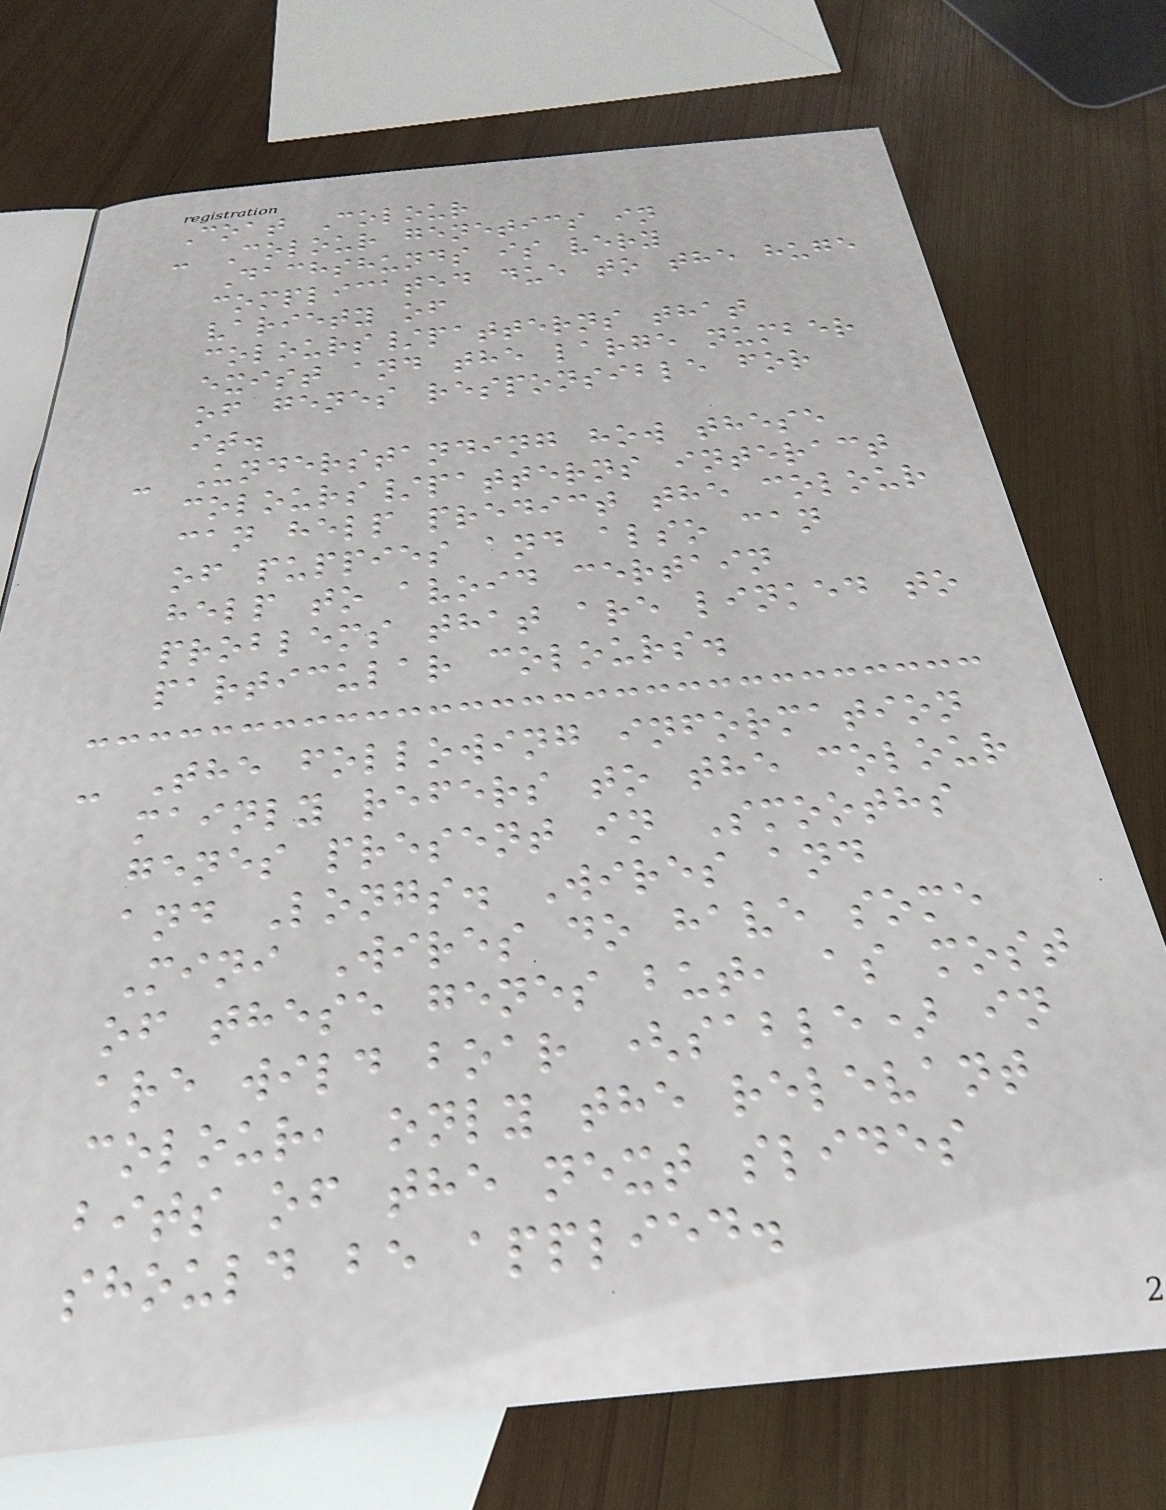Coat Colour
- Colour genetics in
Dachshunds is very
complicated due to the huge
variety of
colours/patterns that
exist and the large number
of genes responsible for
it.
- Understanding how these
colours/patterns interact
can help predict the colour
of puppies and also can
help to avoid certain
problems that are linked to
particular colours.
- The following information
mainly refers to the colour
genes present in Smooths
and Longs. Wires and
Mini Wires do have some
of these genes but, as most
are wild boar (sable) in
colour, only the relevant
bits of the next slides
should be applied.
